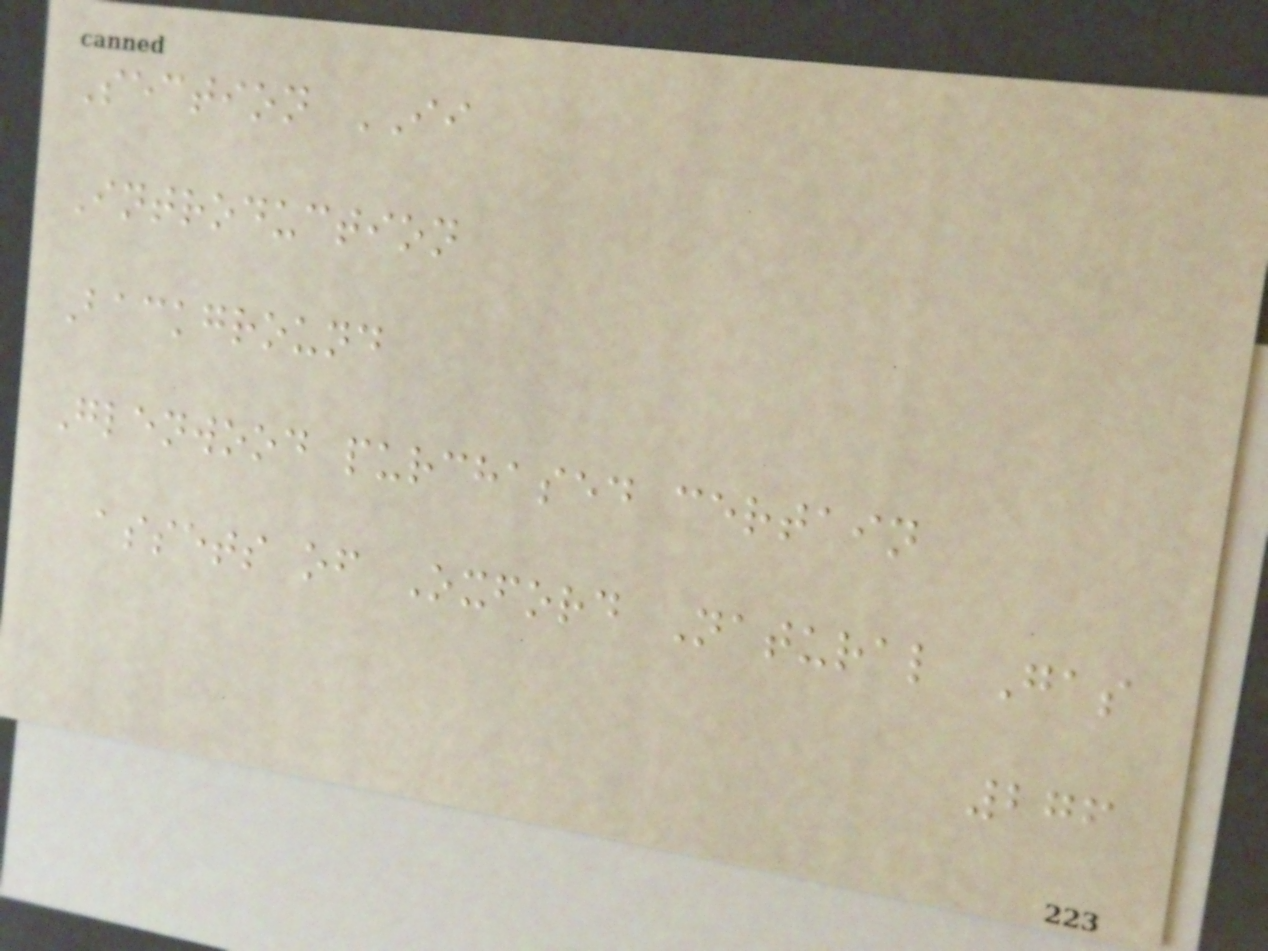Section II
Introduction
Background
Glenwood purchased certain
assets of Oxford Natural Gas
276
